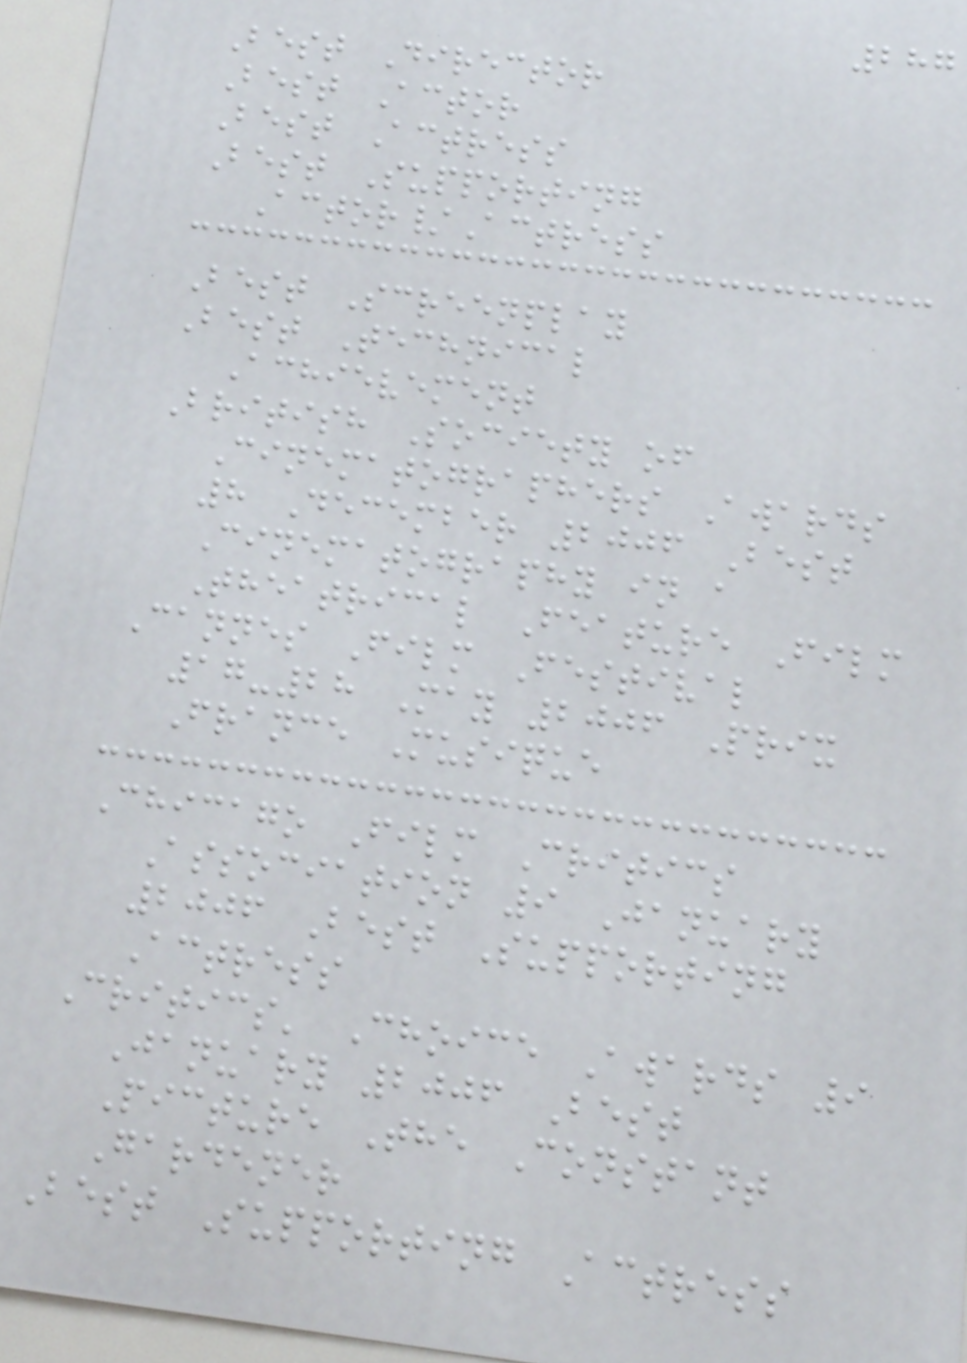287
Best Director
Best Actor
Best Actress
Best Supporting
Actor/Actress
Best Screenplay
Best Technical
Achievement
British Society of
Cinematographers Awards
8 December 2006 Best
Cinematography in a
Theatrical Feature Film
Cannes Film Festival
17-28 May 2006 Prix
France Musique
Chicago Film Critics
Association 9 January
2006 Best Supporting
Actress
Critics' Choice Awards 9
January 2006 Best
Picture The Constant
Gardener
Best Supporting Actress
